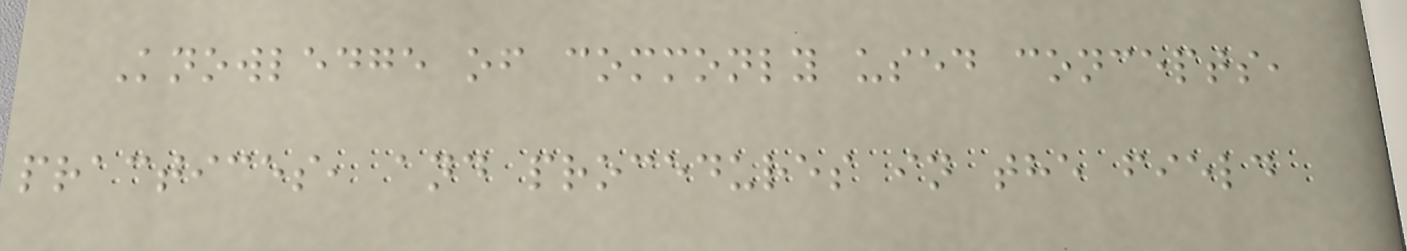Knowledge of commonly used concepts,
practices, and procedures in the field
